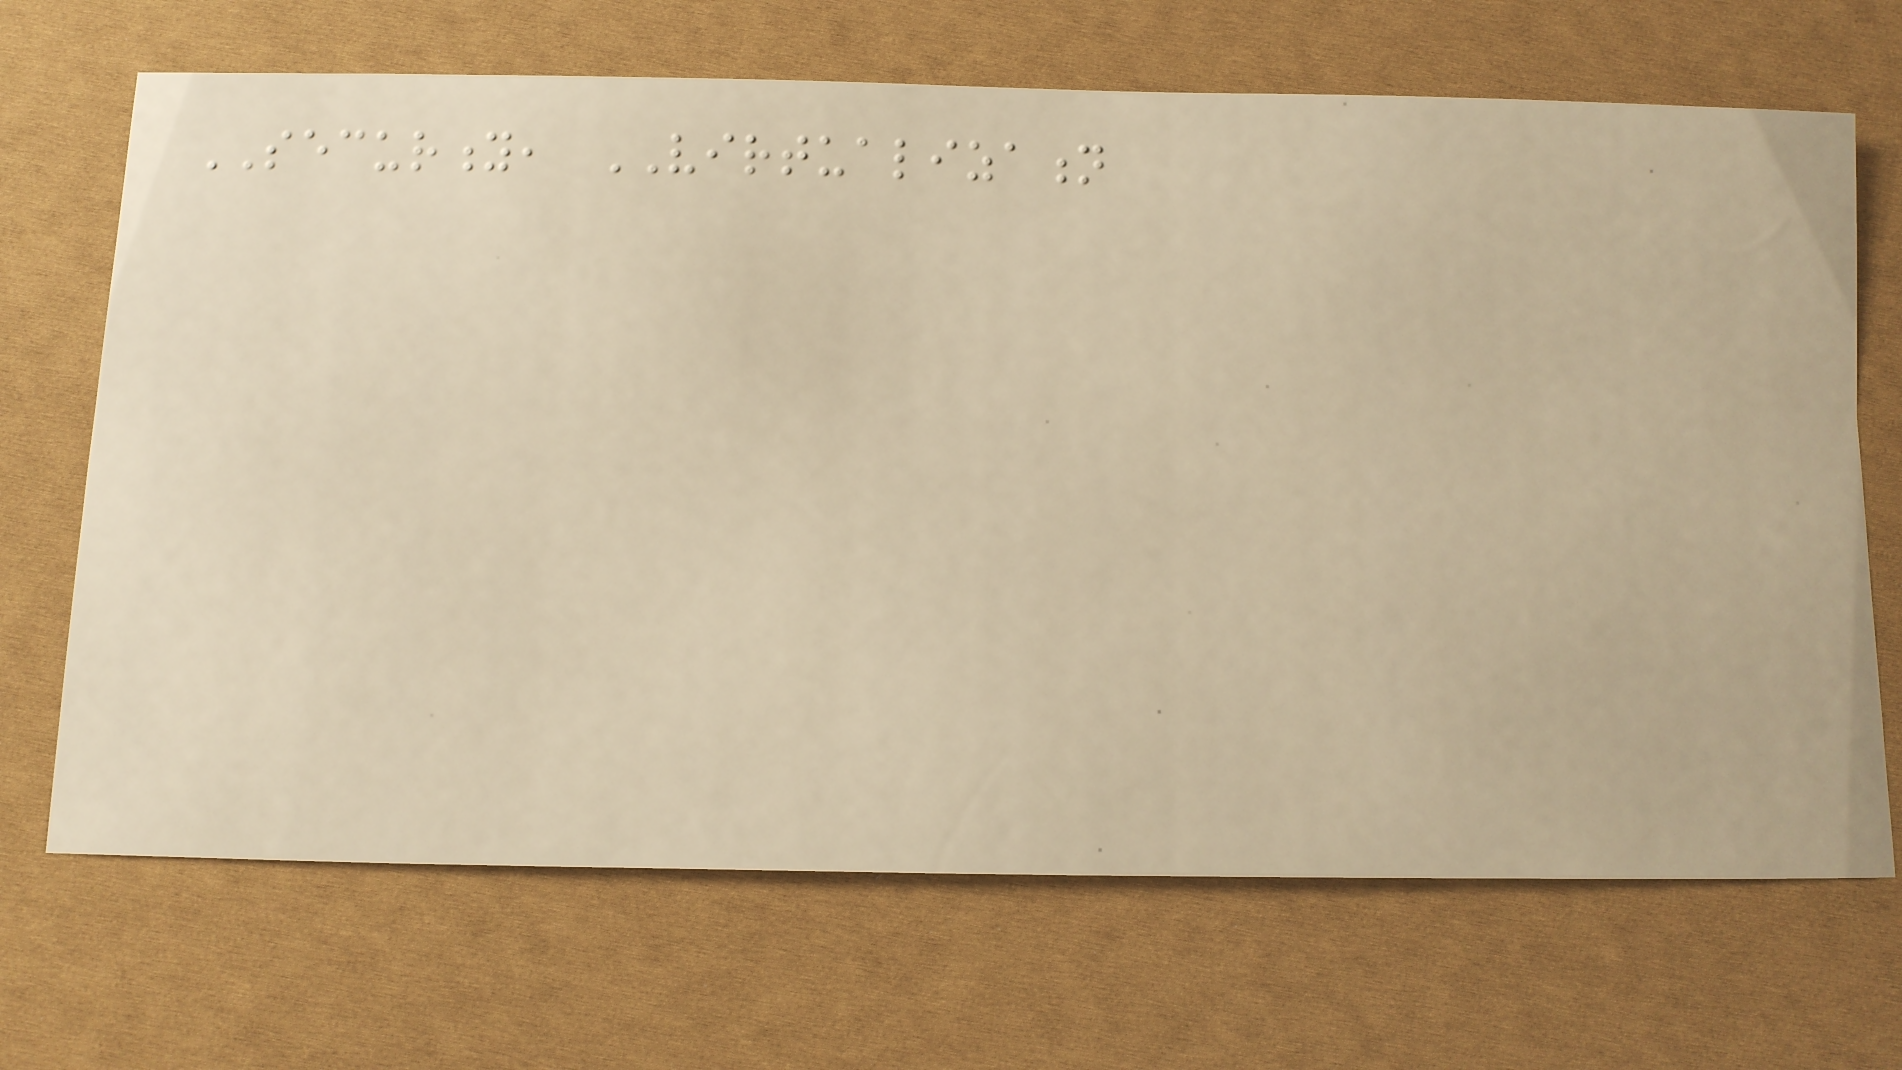SECURITY, VIRTUALIZATION
